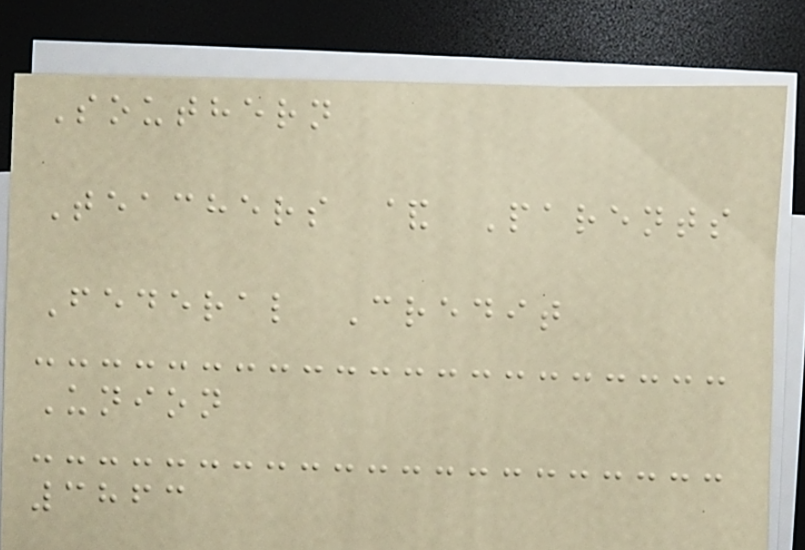Southern
Teachers & Parents
Federal Credit
Union
3863
